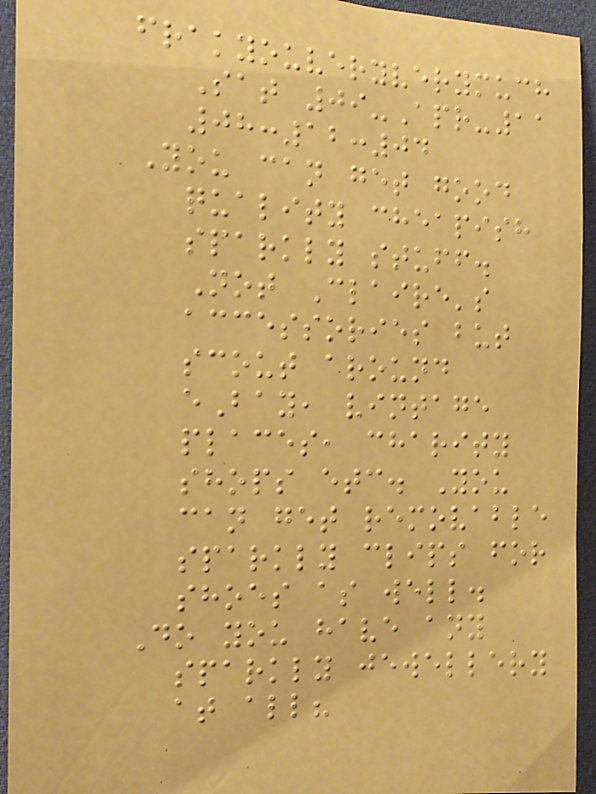frakyouveryverymuch
Sat 09-Apr-11
08:12:04
You can get good
quality cheapish
sparkly stuff.
Not Claire's
accessories but
scout around
eBay, vintage
places, charity
shops etc. You
can get removable
sparkly clips for
shoes as well.
Do you have any
sparkly jewellery
at all?
